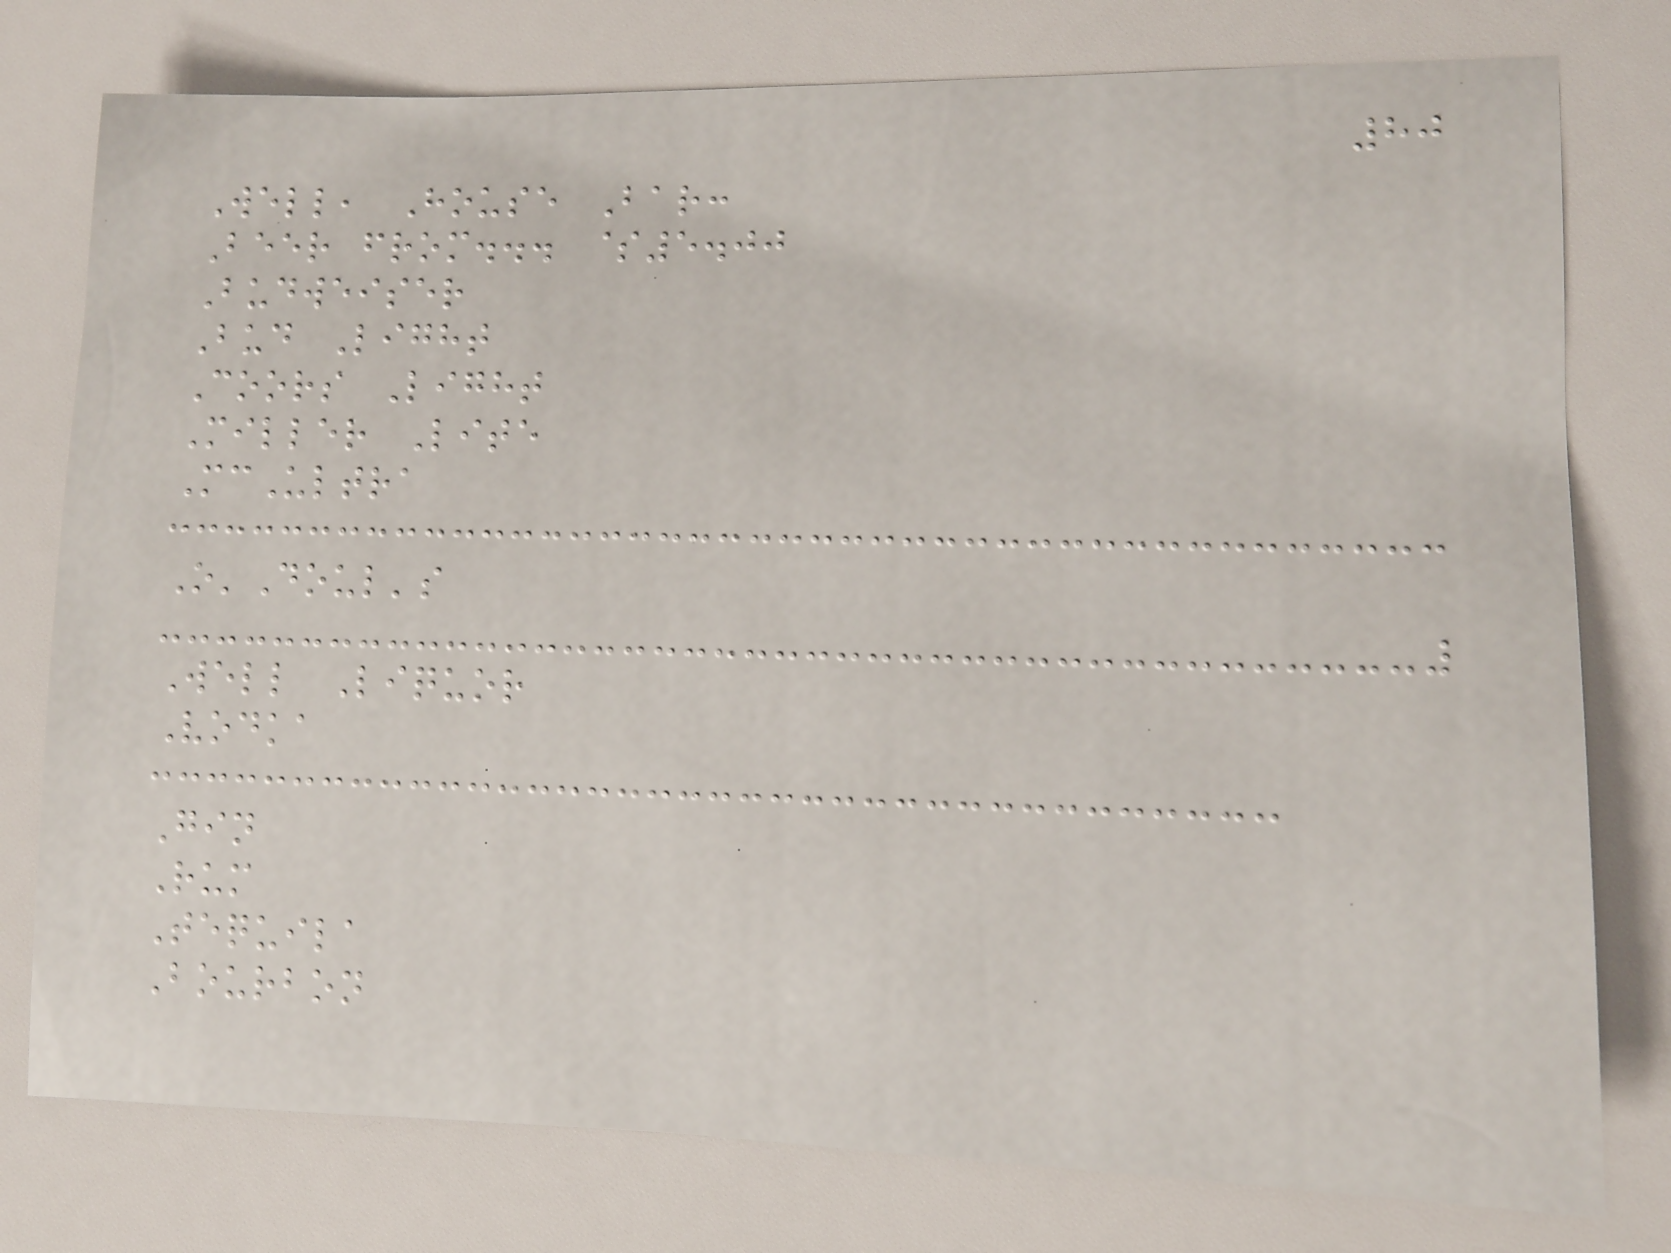80
Well, House Bar:
Beer from... $5.00
Budweiser
Bud Light
Coors Light
Miller Lite
McUltra
O'Doul's
Well Liquor
Vodka
Gin
Rum
Tequila
Bourbon
